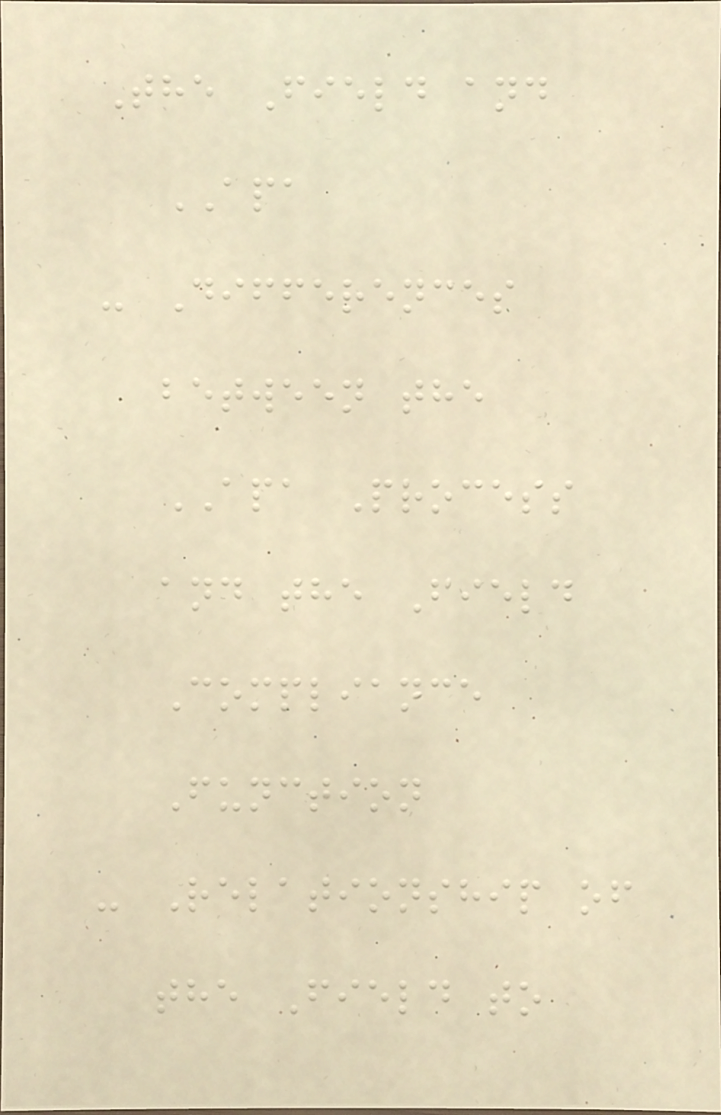The Field and
APA
- Differences
between the
APA Process
and the Field
Compliance
Function
- Relationship of
the Field to
